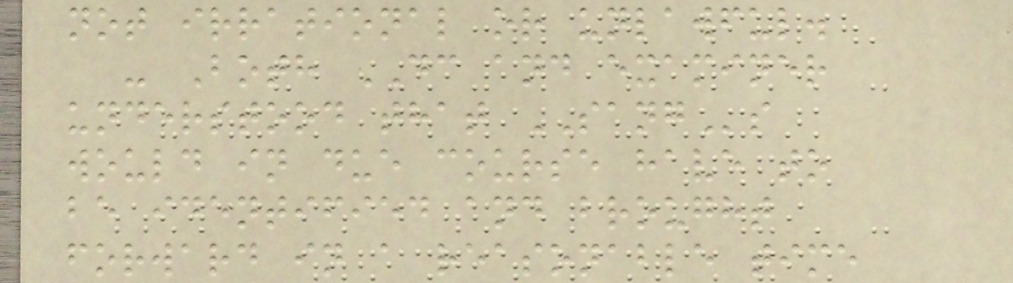not irrational or unlawful.
- Both DC and examiner
understood that SANGs
would in due course have to
be identified and brought
forward in a reasonable time
